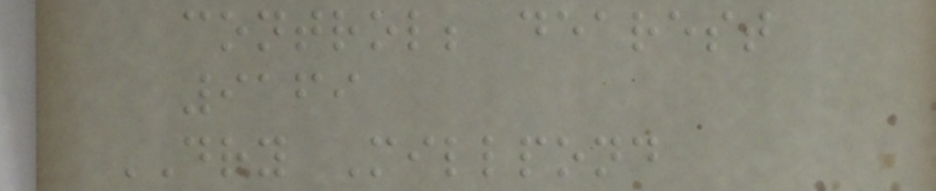control; dearest
9169
DRY Millpond
